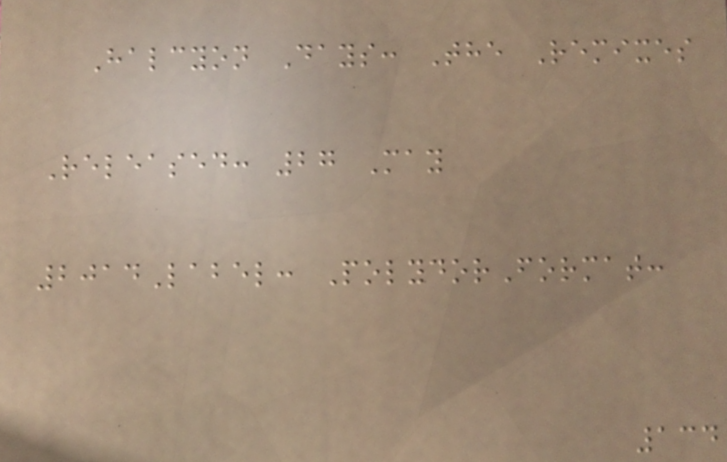Halcyon Days: The Remixes
Released: 27 May
2014Label: PolydorFormat:
134
